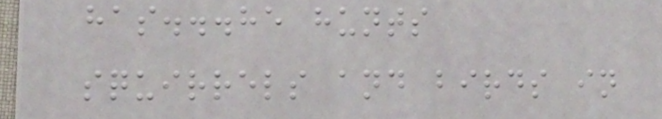has...he hunts
squirrels and birds in
